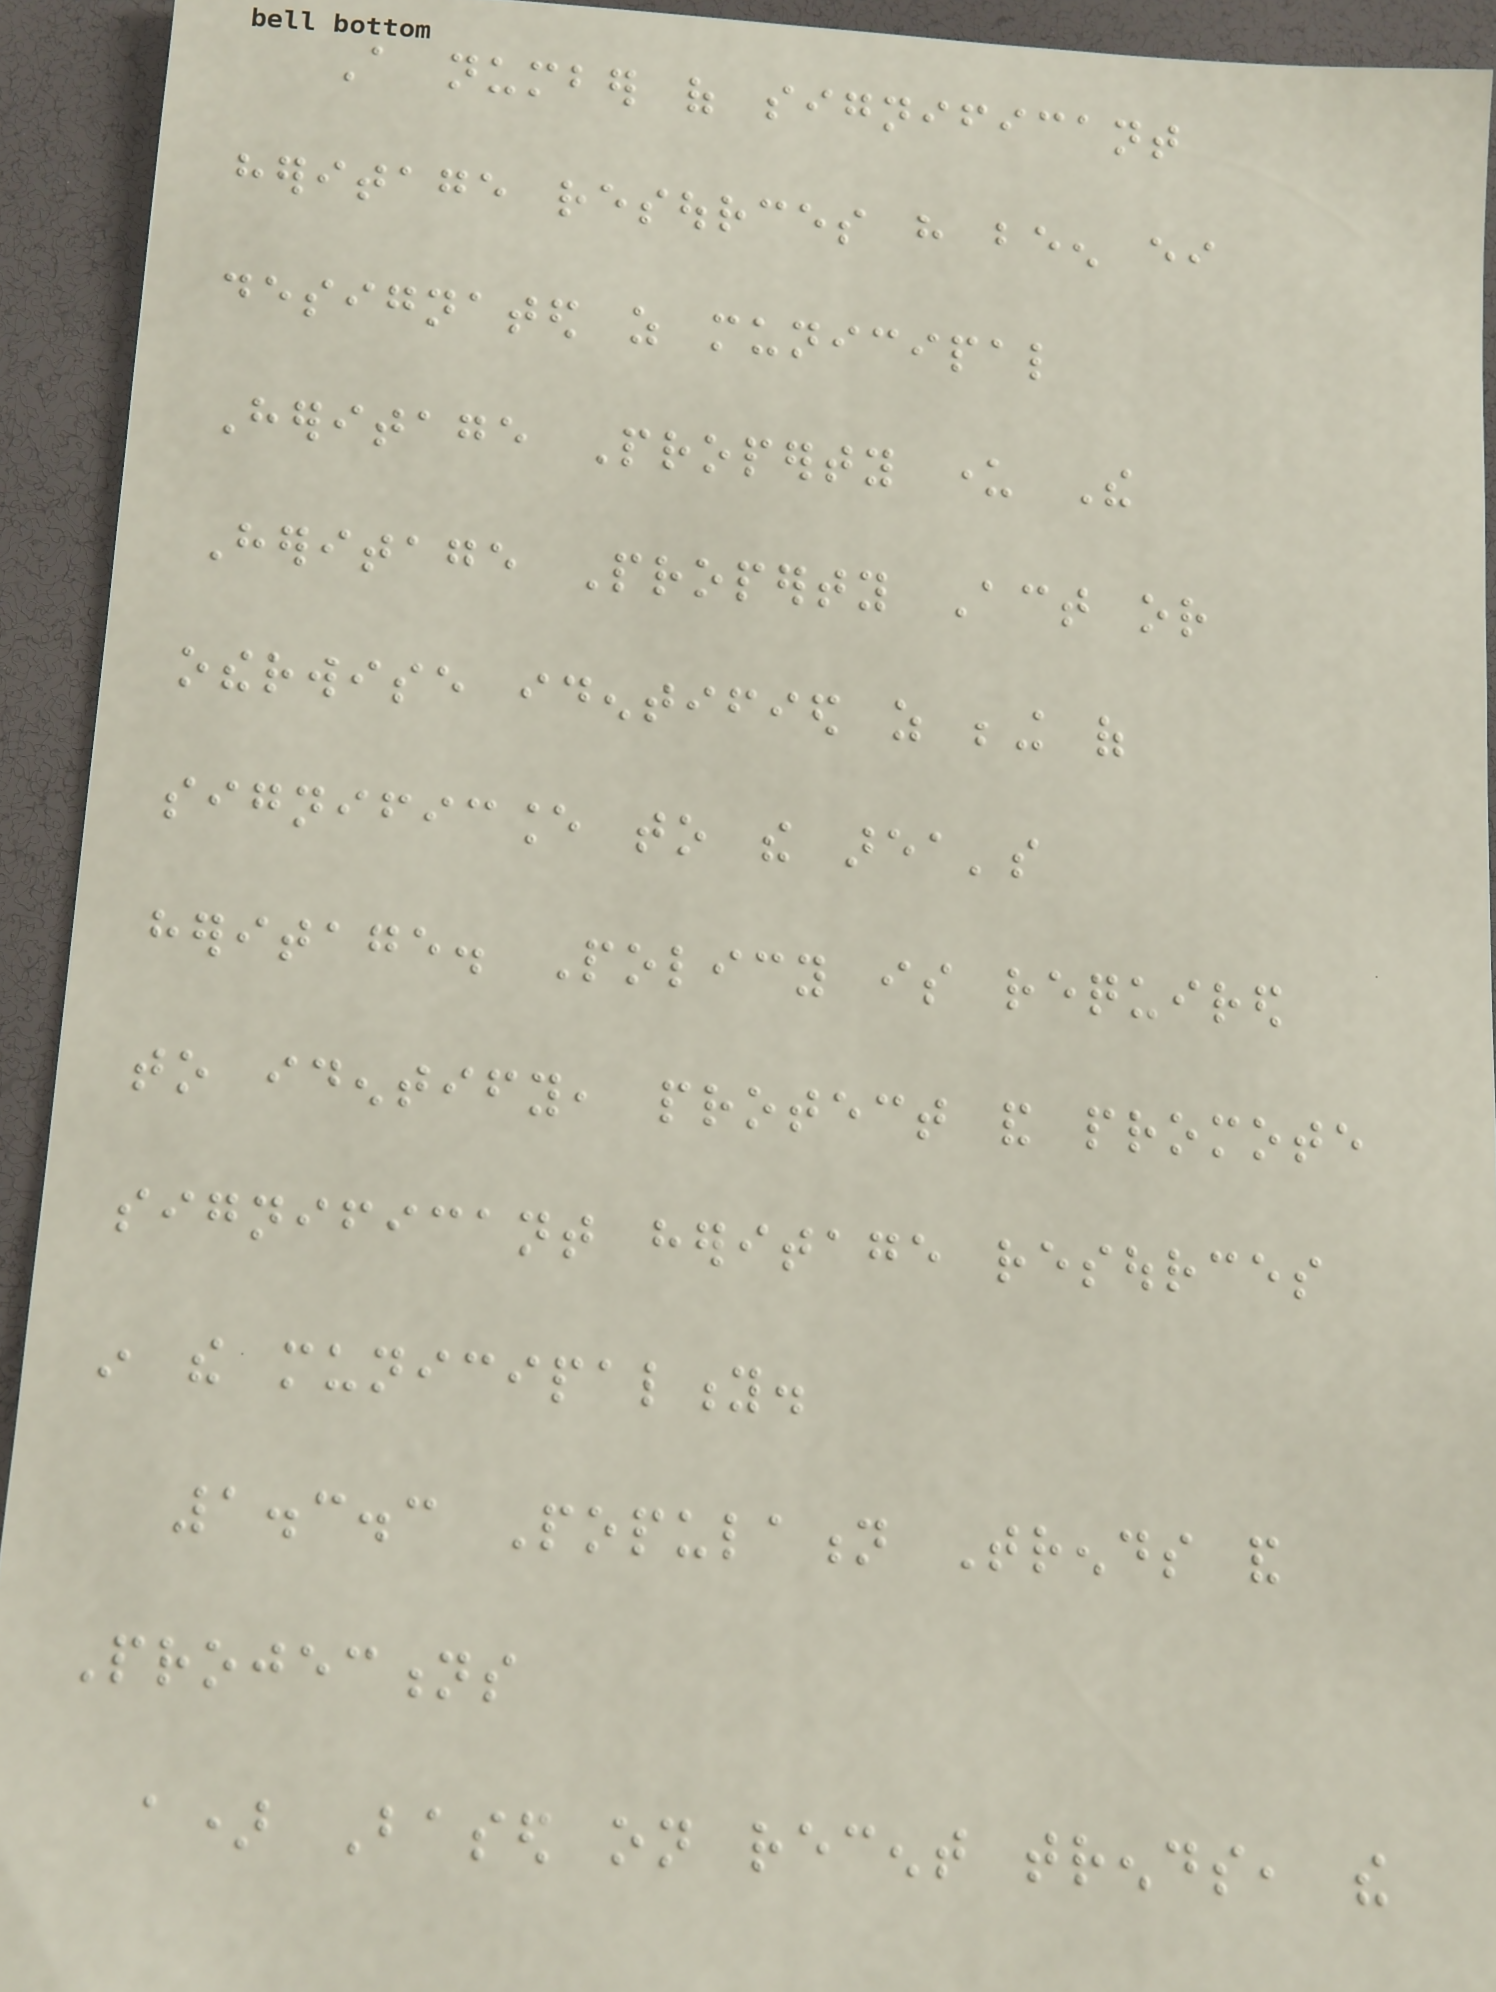A number of significant
heritage resources have been either
designated as municipal
Heritage Property under The
Heritage Property Act or
otherwise identified as being of
significance to the area's
heritage. Policy is required
to identify, protect and promote
significant heritage resources
in the municipality.
1.3.3 Population Trends and
Projections
a) Based on recent trends, the
